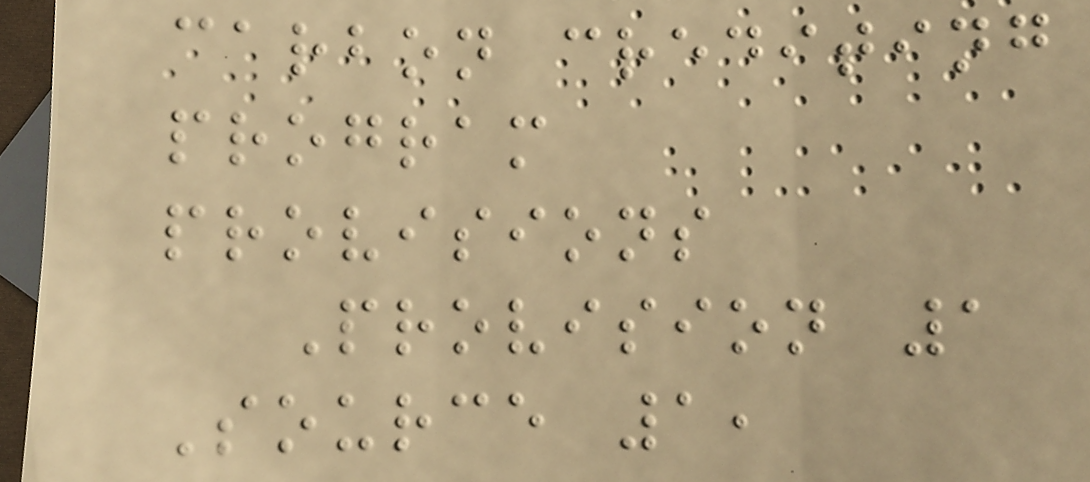carbon crediting
program
provisions
Provision 1
Source 1,
